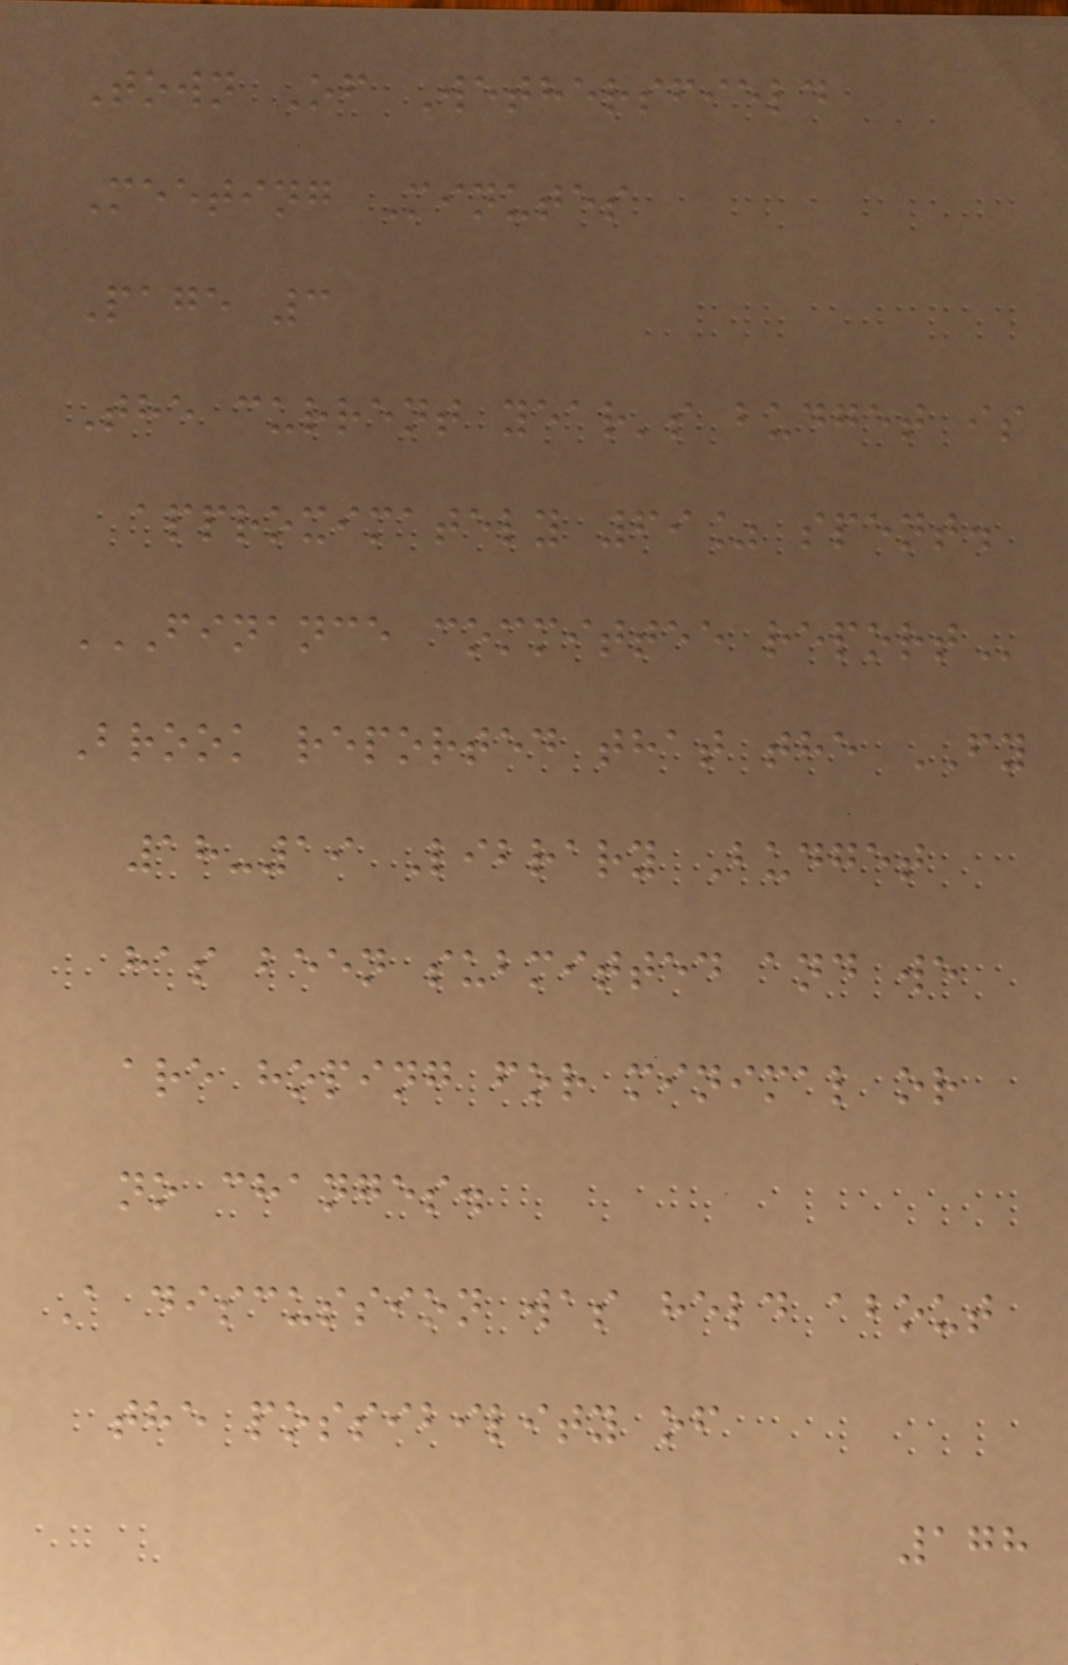Town Of Wethersfield
Meeting Minutes
Page 3
The current year's budget is
approximately 69% spent.
FINANCE COMMITTEE REPORT
Brook reported that the FY
18-19 Library Budget
has been submitted and we
are hoping for minimal or
no changes.
A discussion was held about
the possibility of
178
